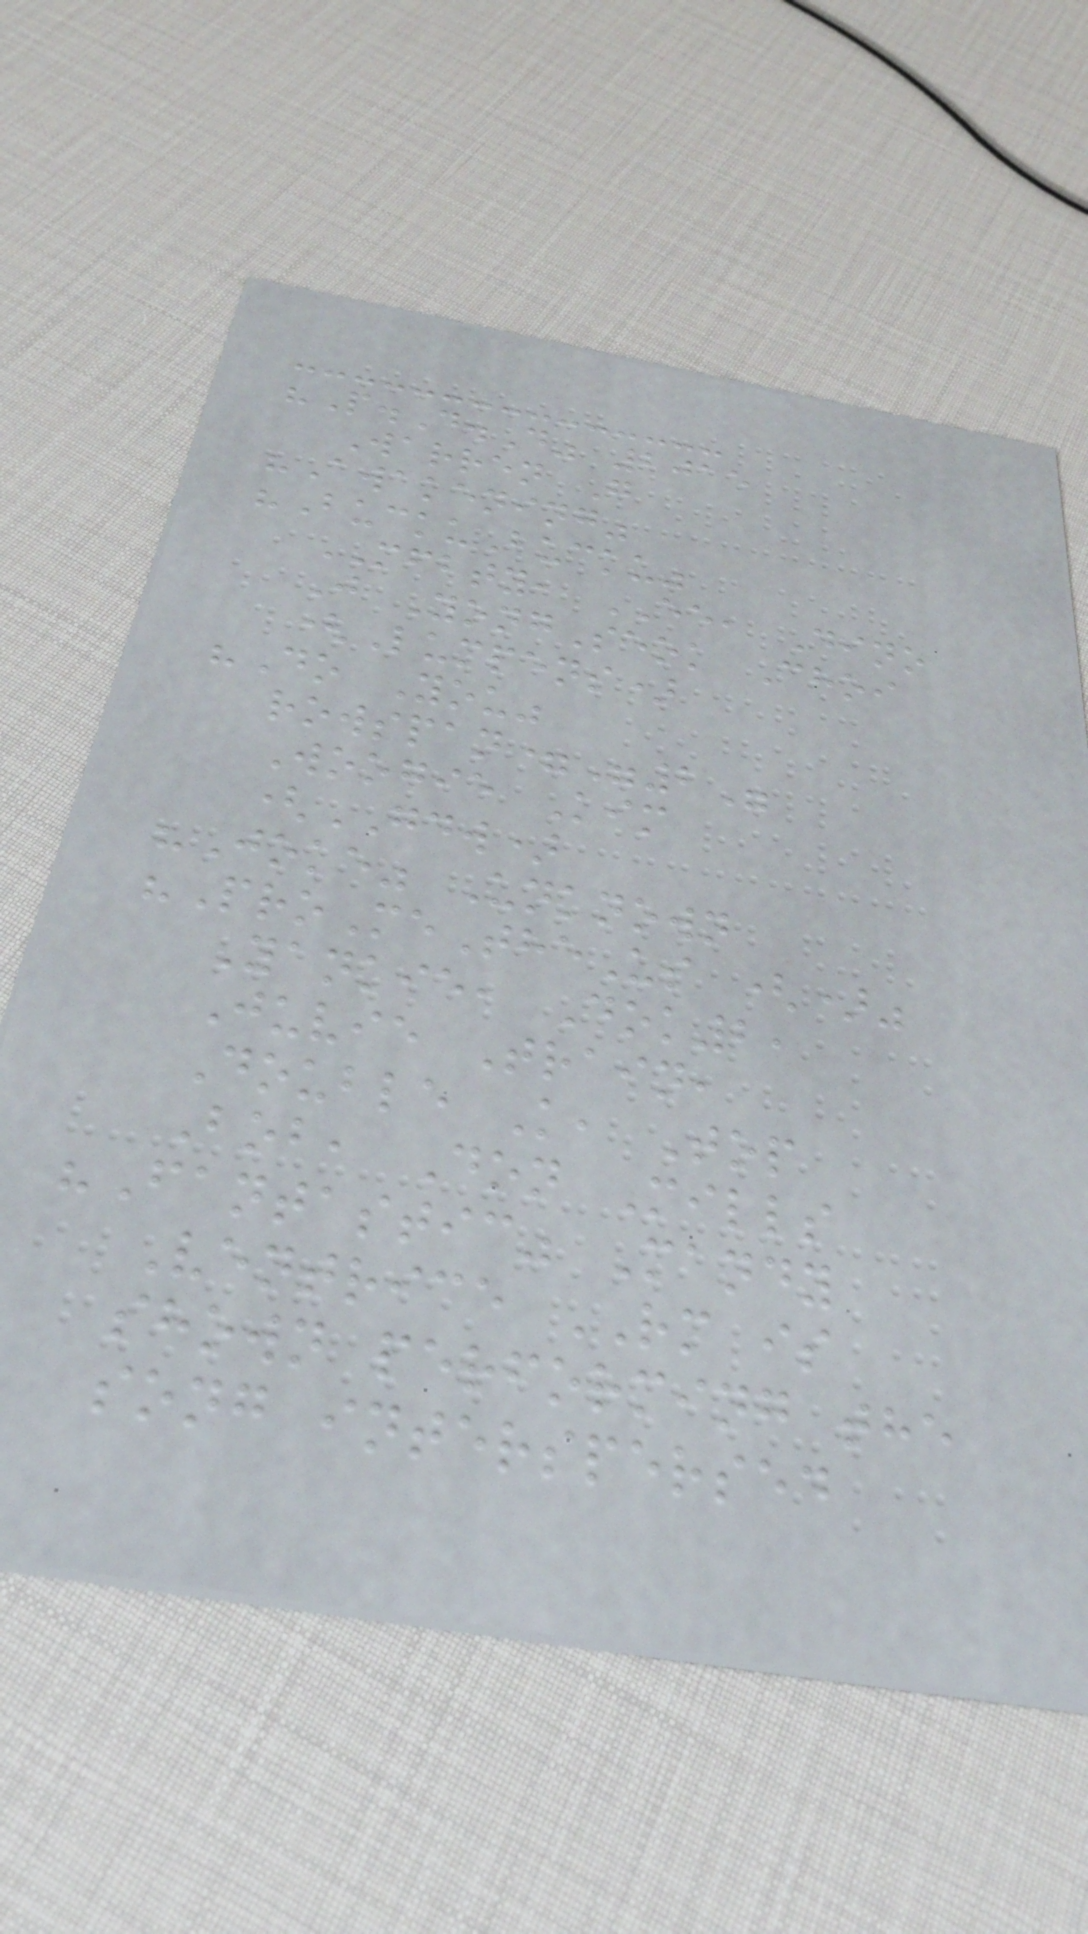"P.D.D" 2015
Warren G
"Awakening"
"BuckuBucku"
MFBTY, EE, Dino
J YongSeok Choi
(Lumpens)
"Do You"
rowspan="2"
Woogie Kim
(GDW)
"Joke" Unknown
"ProMeTheUs ()"
Yankie, Dok2,
Juvie Train,
Double K, Top
Bob, Don Mills
"Fantastic" Mandy
Ventrice RM is
shown performing the
song interspersed
